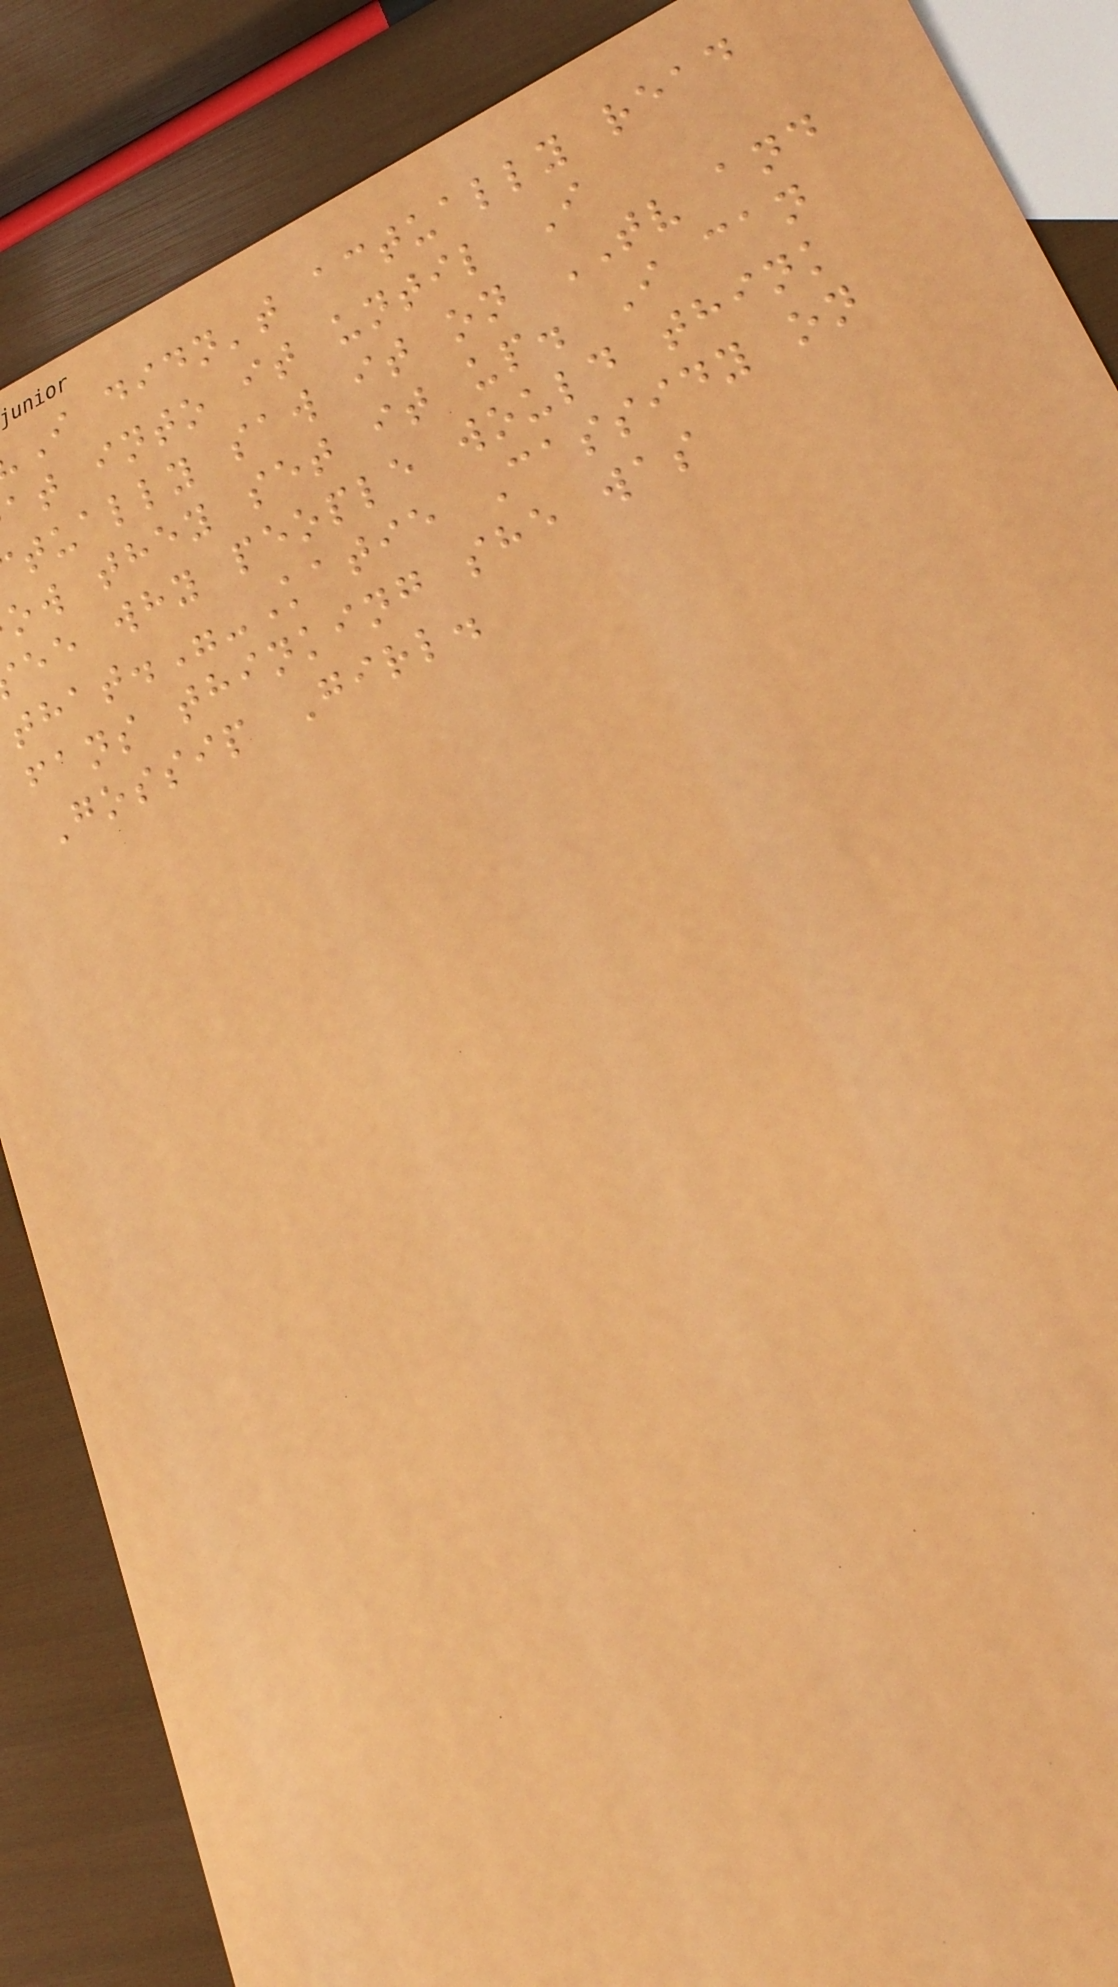I didn't actually read
at into it until I
tually saw it on TV and
ow they set it up. I can
ee why people would think
that."-Katie Cassidy on
fans thinking she was
Gossip Girl.
